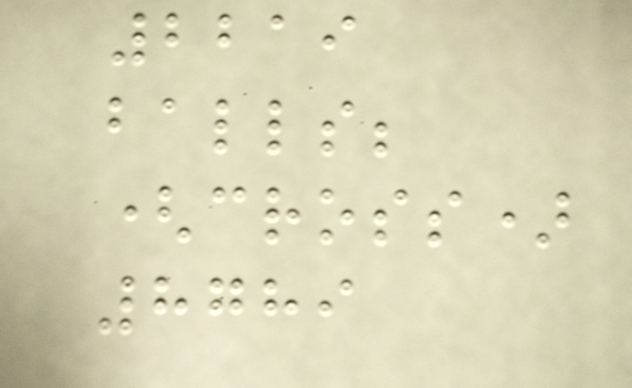2219
balls;
(cross)
8789
